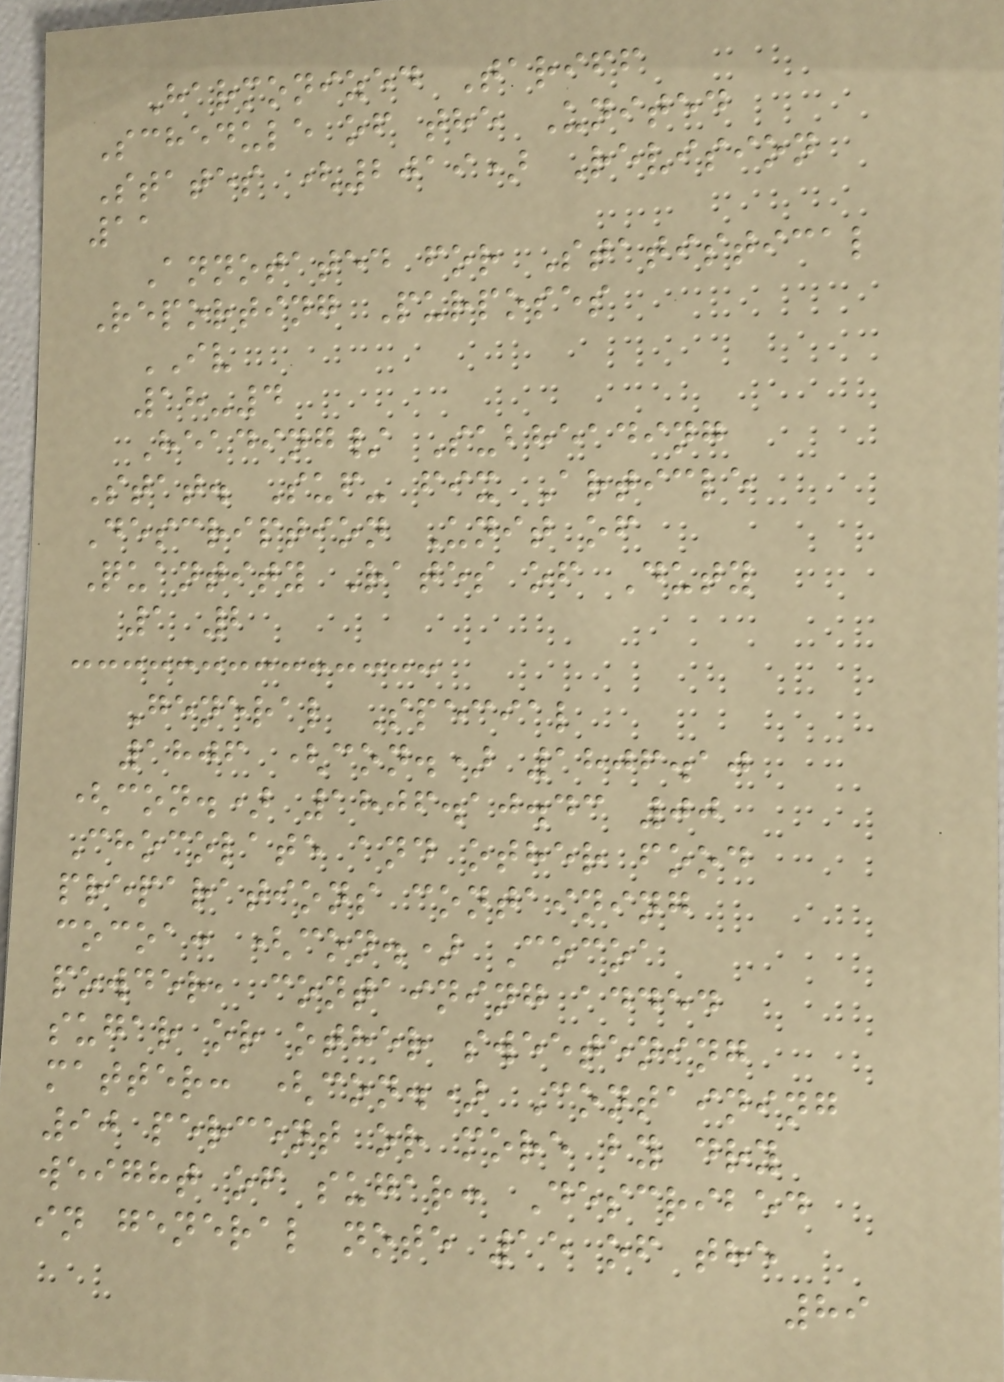Harmonized Tariff
Schedule of the United
States (2019) Revision
11
Annotated for Statistical
Reporting Purposes
IV
18-4
Heading/ Subheading
Stat. Suf- fix Article
Description Unit of
Quantity Rates of Duty
1 2
General Special
1806 (con.) 1806.10
(con.) 1806.10.43 00
Chocolate and other food
preparations containing
cocoa: (con.) Cocoa
powder, containing added
sugar or other sweetening
matter: (con.) Containing
90 percent or more by dry
weight of sugar: Described
in general note 15 of the
89
